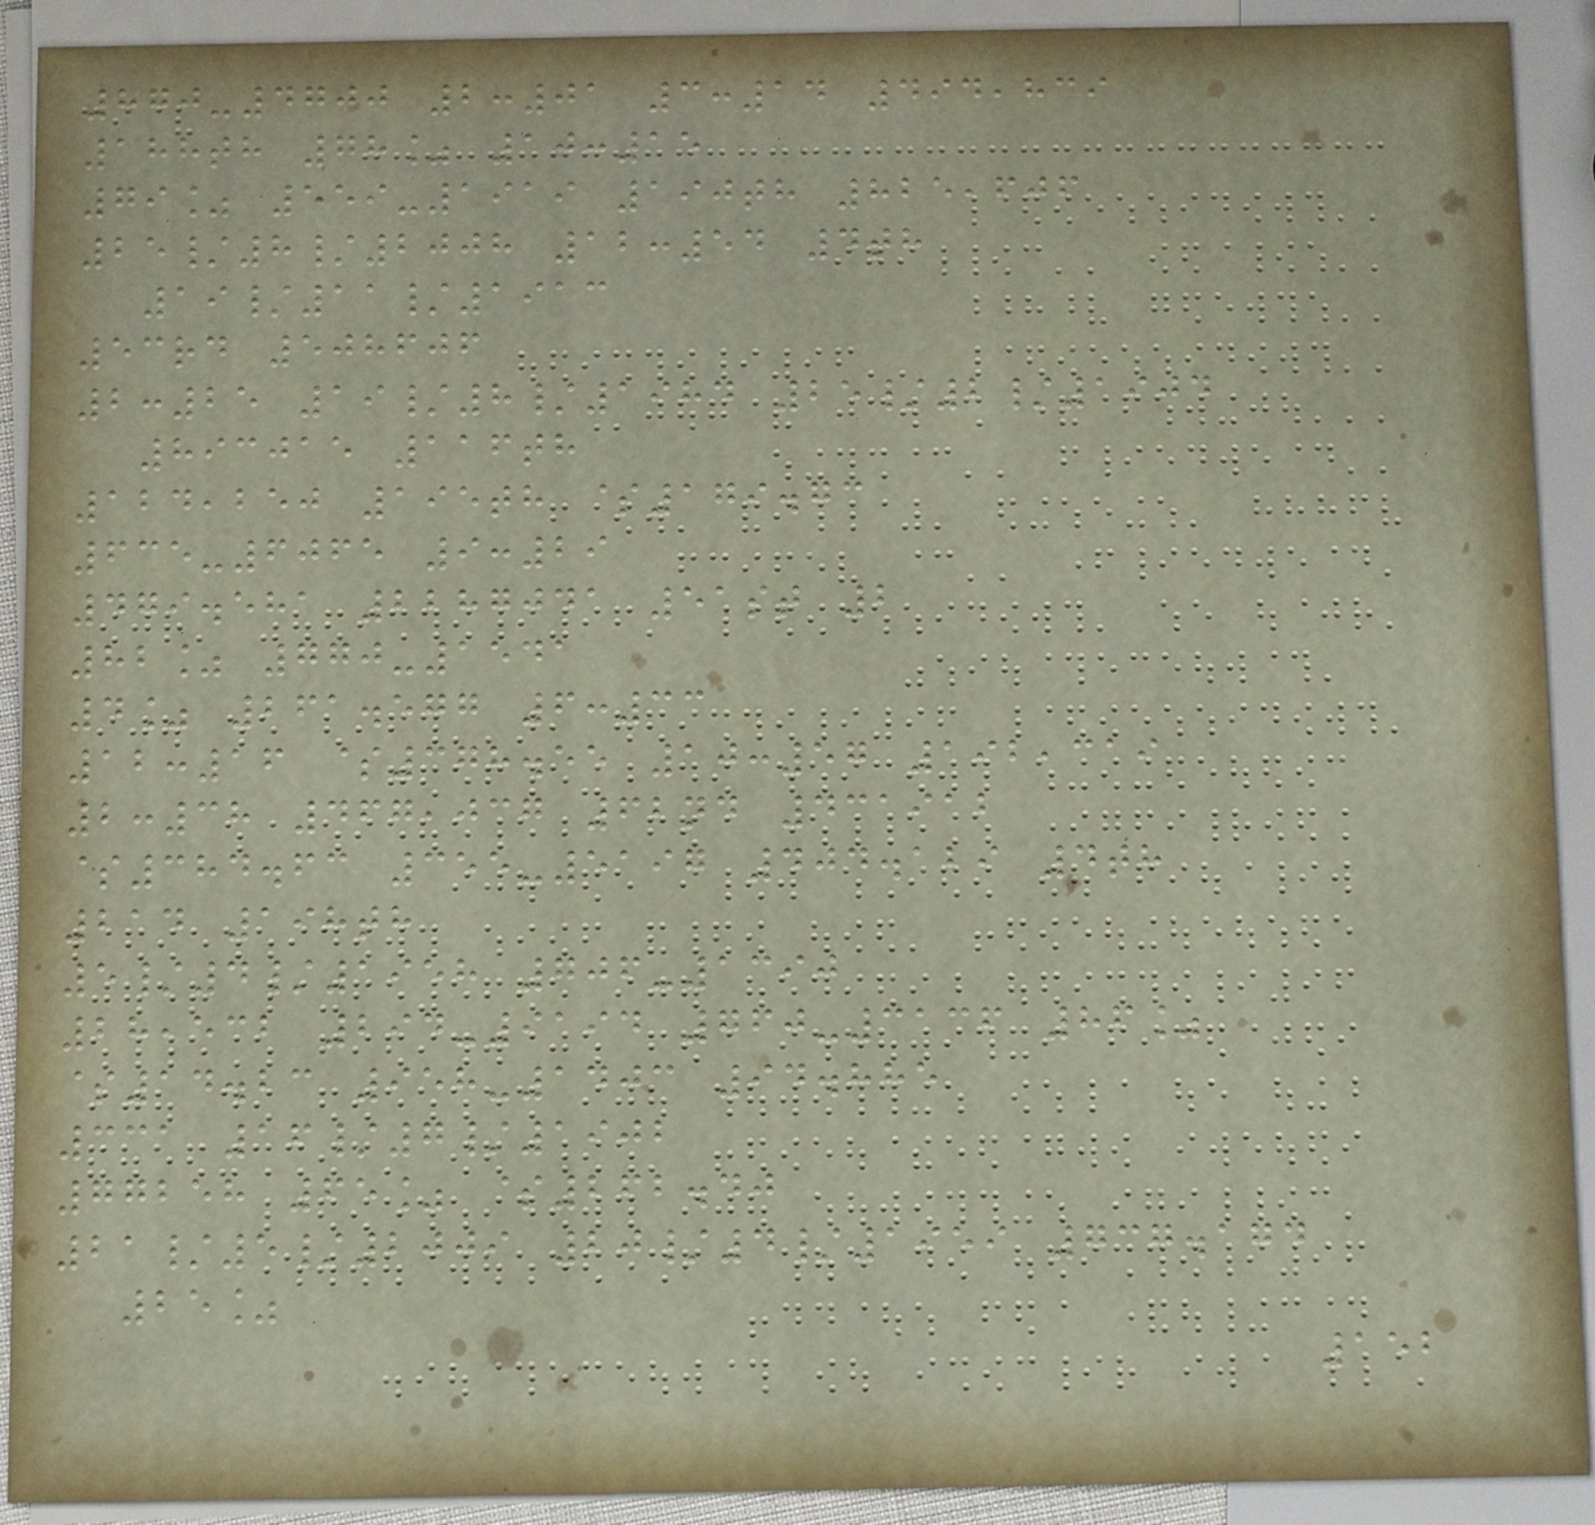870-4700 2:01 3:14 494,839
188th 78% 10:15
79% 559-1919 190th 825,606
25/8/2008 12:54 4th
19/11/1913
53rd 508606
2:25 19/8/1984 25/2/1904
893015 116th
124,250 195th $179.73
635-6065 9:29
479.581 2287041 51st 2
82% 770-1541
4% 261.577 6:33
12:16 $378.55 10:57 192,319
2:38 467,037 62nd 431912
$384.63 355-5197 404.129 4th
214 198th
5/4/1958 706-1390
28,532 294-9194 760-3136 86%
$14.23 958-1403 94.885
331 16/7/1902
77258 65% $262.40
21/5/2009 20/4/1959 737.174
25%
152
